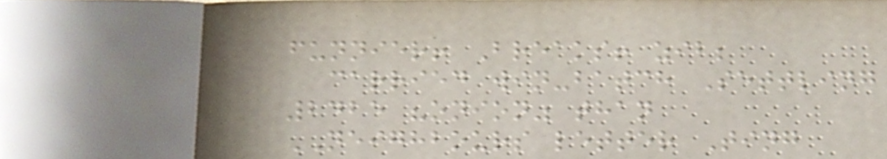funnier! Breaks! zib;
carried win-batch Settling
2425 "onion" than
NEIGHBOURS letter Ting
